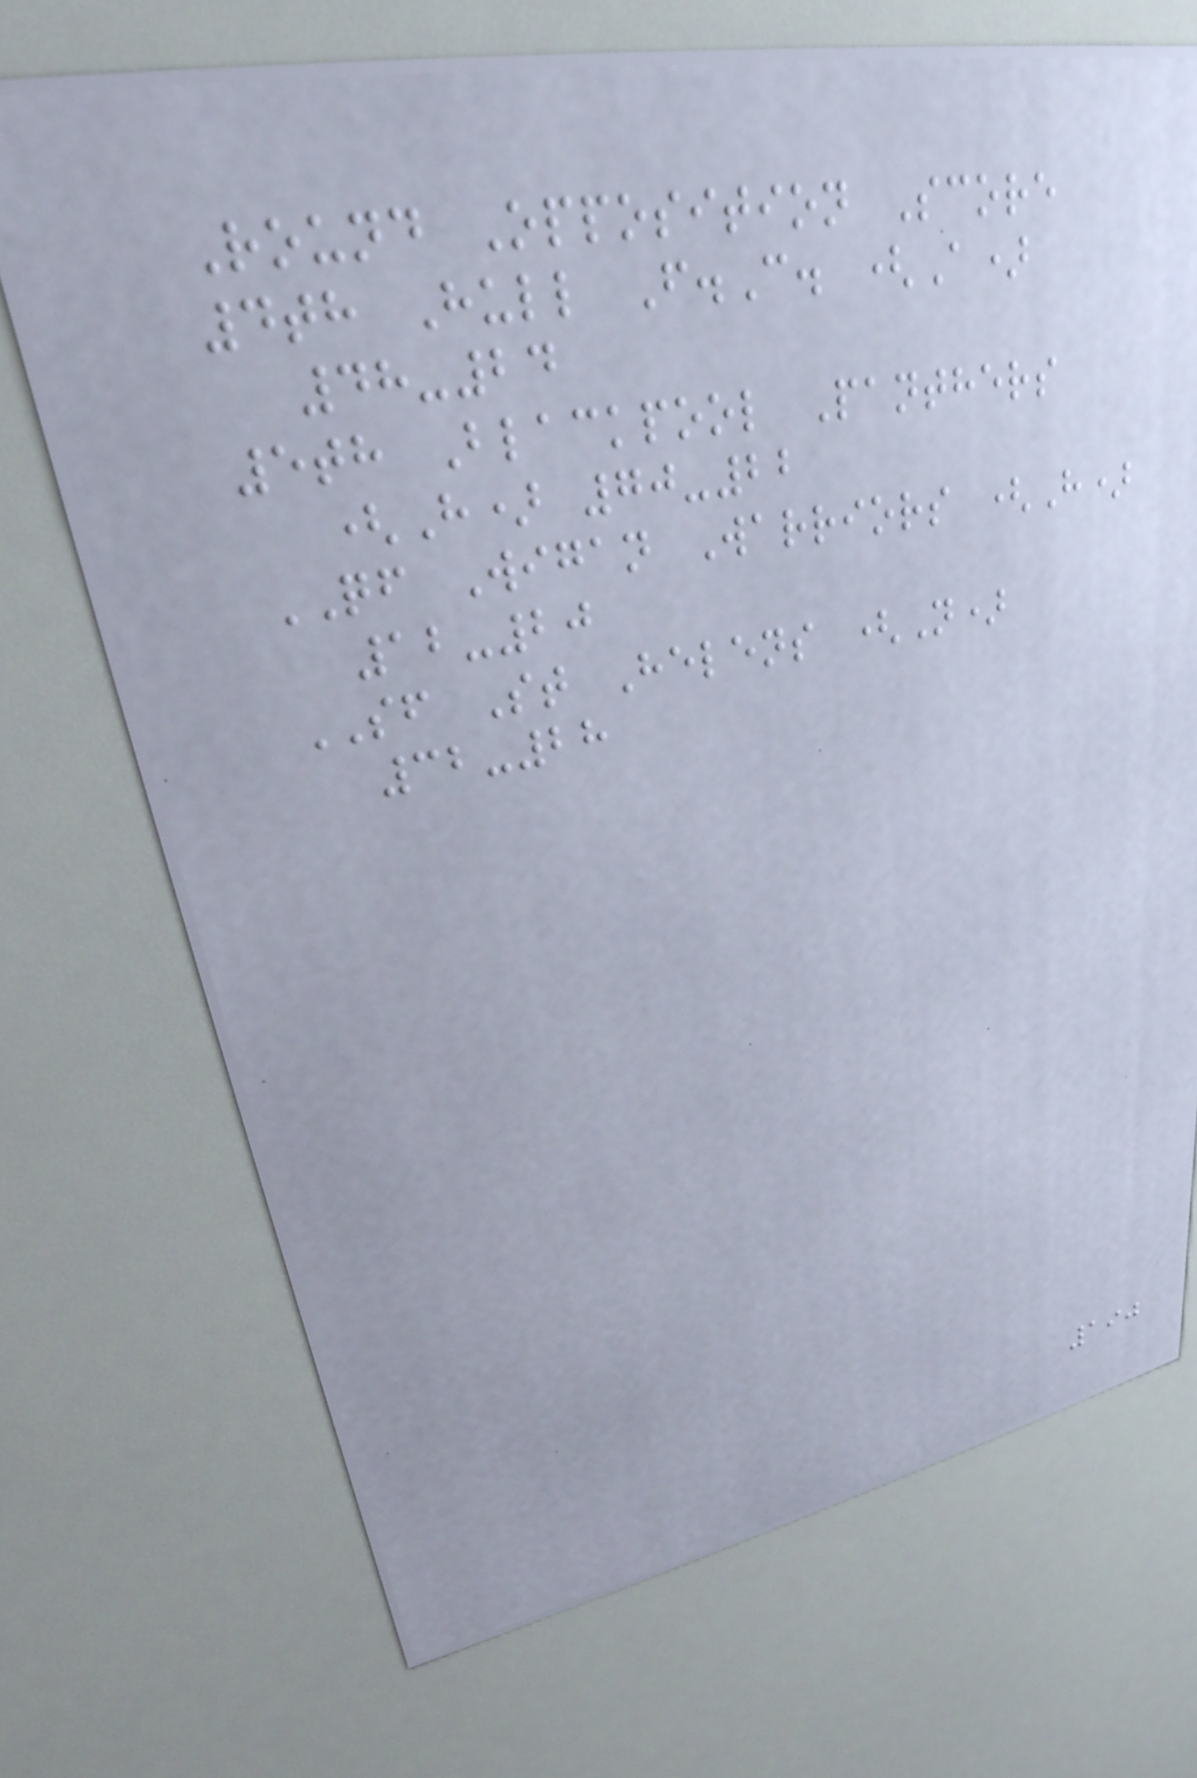Round Opposition Score
4th Hull F.C. (A)
48-24
5th Blackpool Panthers
(H) 70-22
QF Wigan Warriors (H)
12-20
SF St Helens (N)
32-28
190
